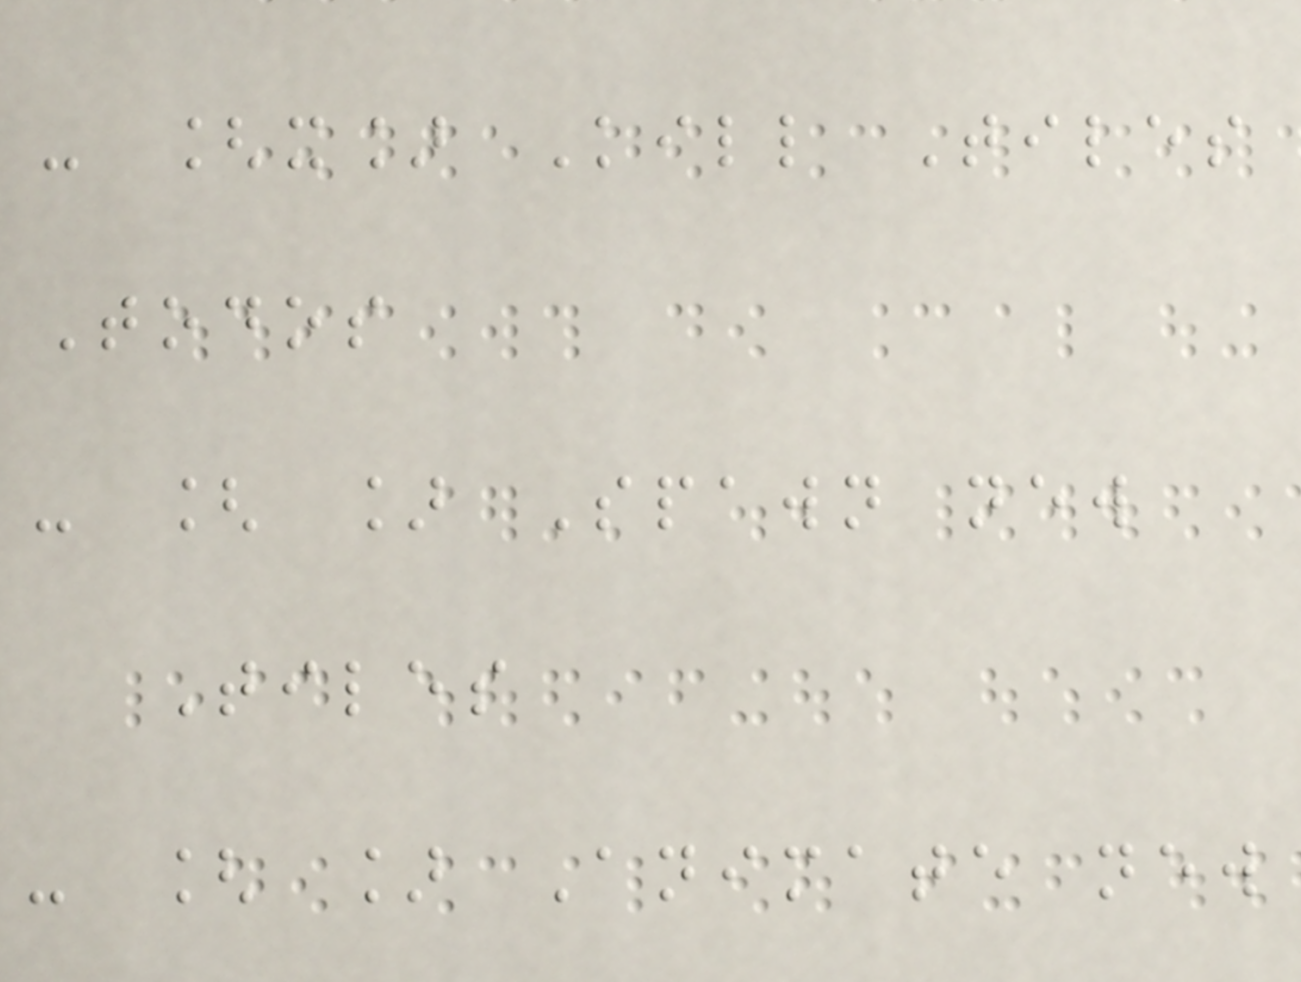- [x] Kill Tiles
Todos
- [ ] Spawn new
Tiles
- [ ] Animate new
